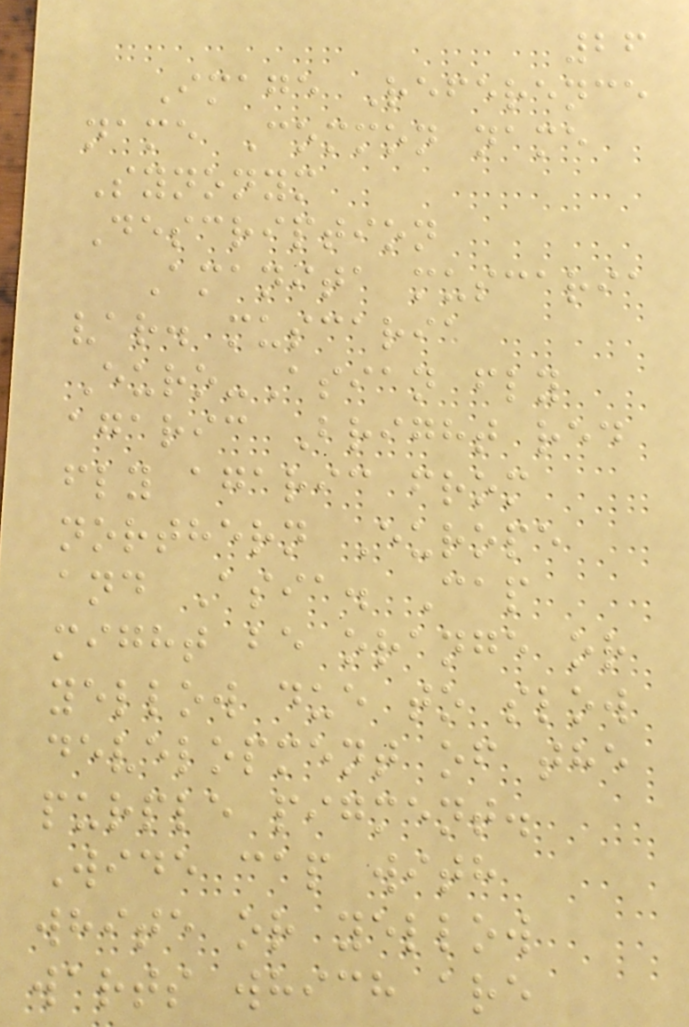26
Image Reference
name Common name
Synonym
Description
Amanita muscaria
var. muscaria
Euro-Asian fly
agaric Bright red
fly agaric from
northern Europe
and Asia. Cap
might be orange or
yellow due to slow
development of the
purple pigment.
Wide cap with
white or yellow
warts which are
